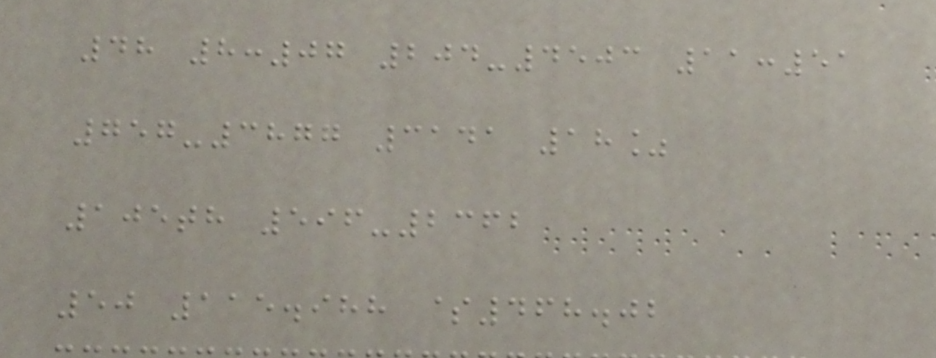48 8:07 204-4503 11:51
757-3877 3141 18%
105th 596-2362
50 115.988 $468.02
